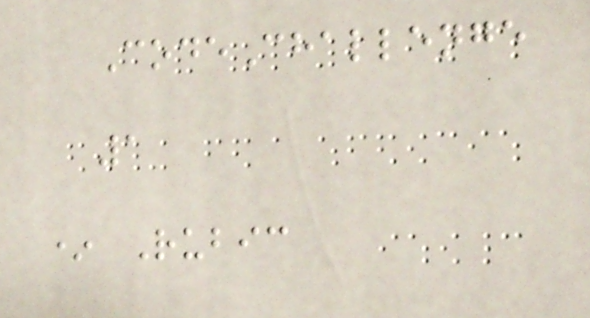CodeChallenge
1
* Rubic
